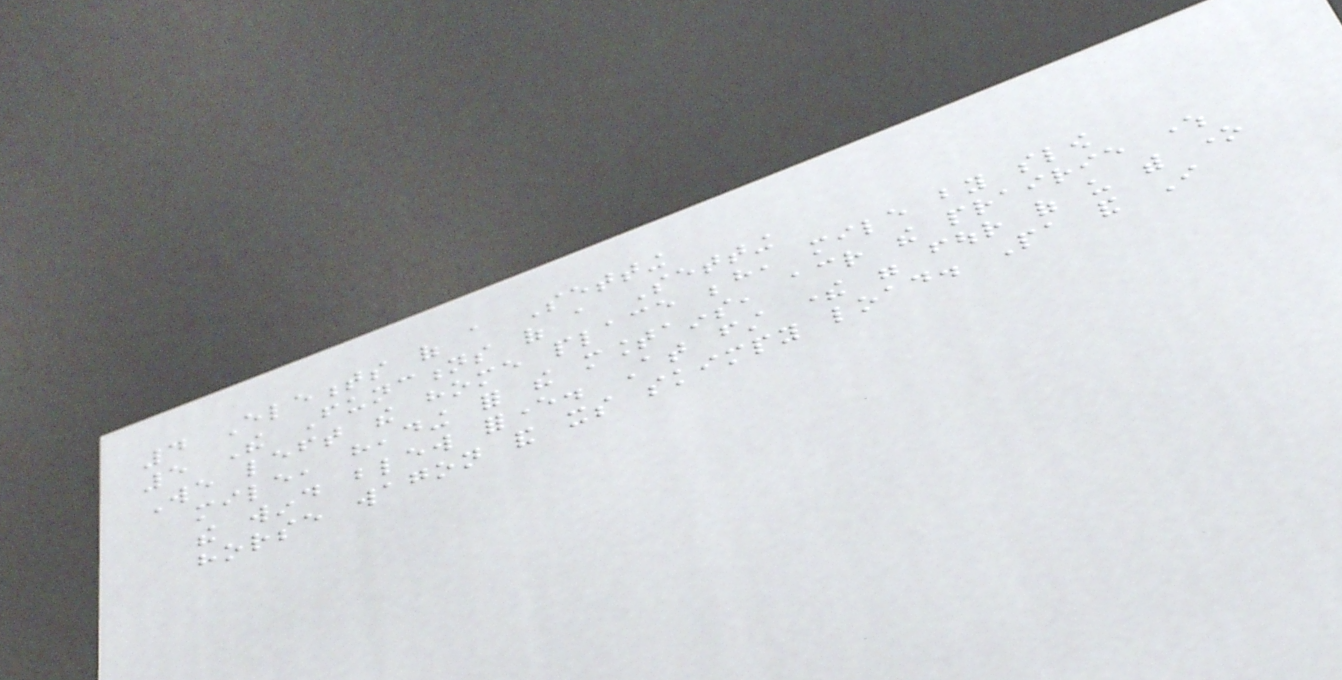4 Elements of a Setting
5 The Functions of a Setting
We left the home place behind, mile by slow
mile, heading for the mountains, across the prairie where
the wind blew forever. At first there were four of us with one
horse wagon and its skimpy load. Pa and I
